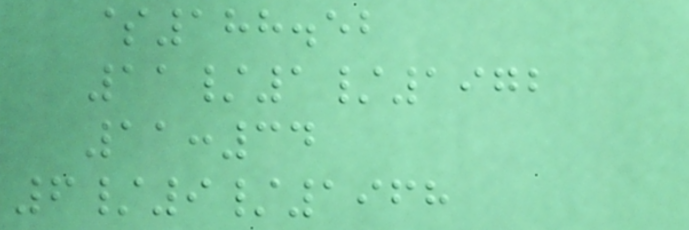$188.52
11/1/1972
11:34
6/9/1968
